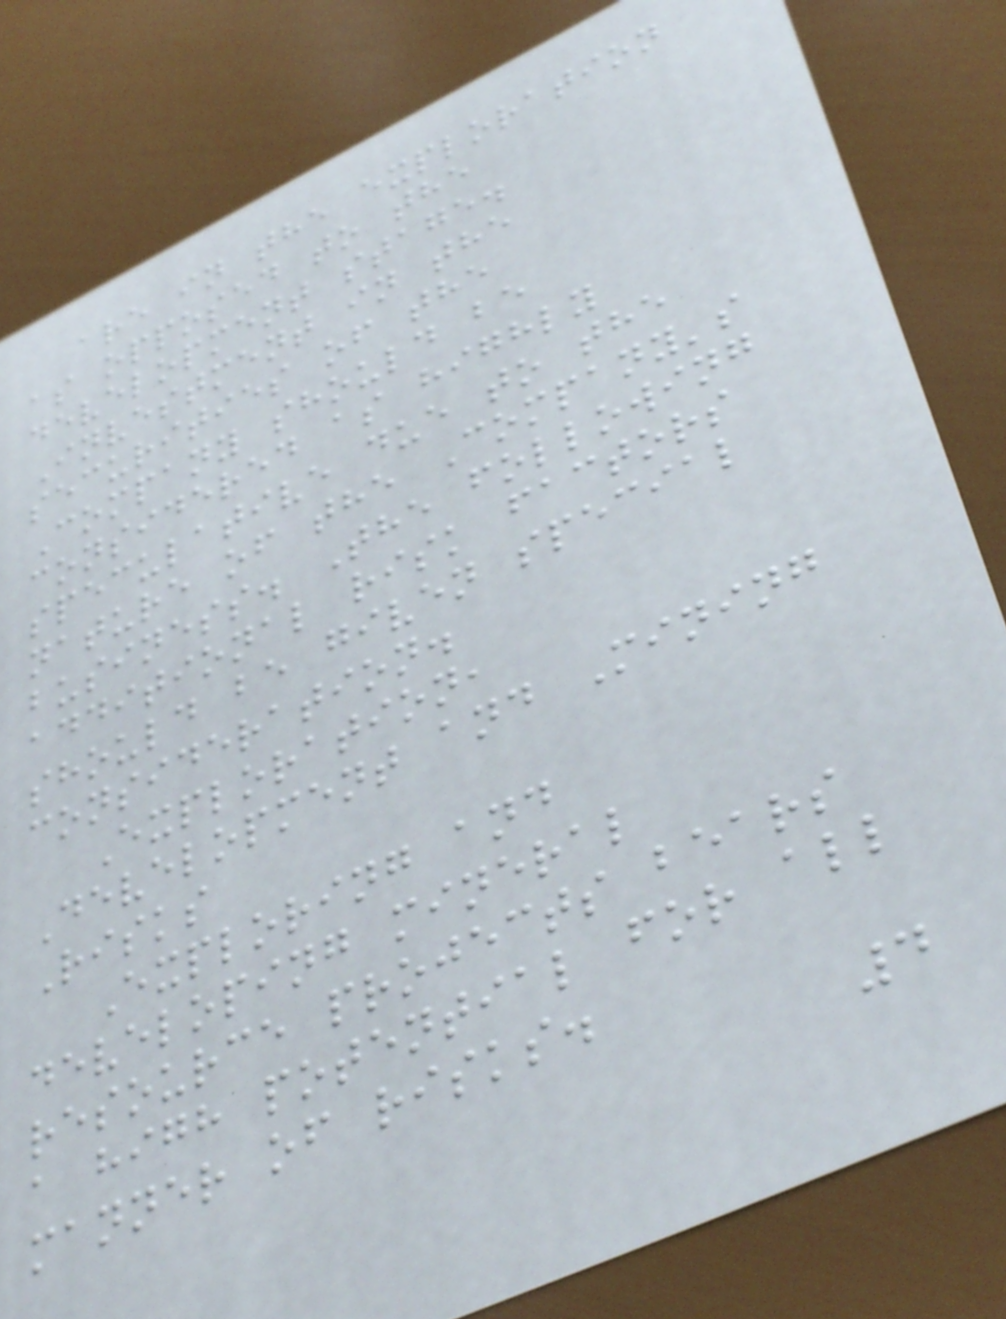are in the exploration
as opposed to the
development stage.
Investment in the
securities of the
Company should be
considered as highly
speculative due to the
nature of the Company's
business. The following
additional risk factors
should be given special
consideration.
Exploration,
Development and Mining
Risks
Exploring and
developing mineral
resource projects bears
a high potential for all
manner of risks.
4
